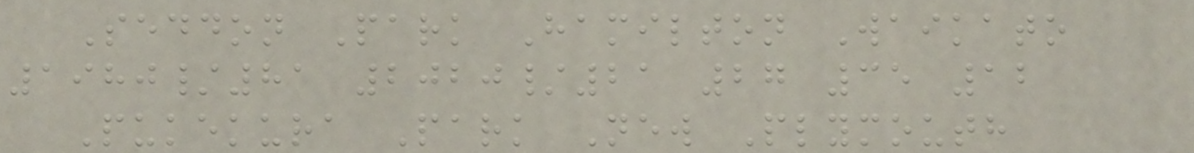Seddon Park Hamilton Waikato
1980/81 2020/21 27 35 12
Pukekura Park New Plymouth
